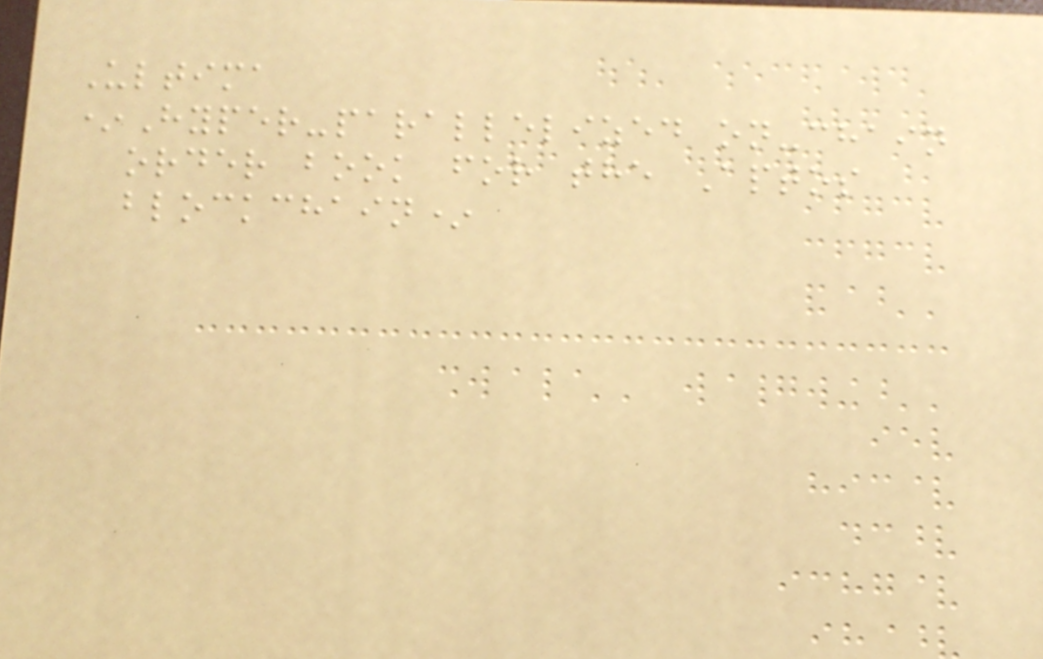Ultima
*Hyper-parallelized on-chain
order book for the Aptos
blockchain*
